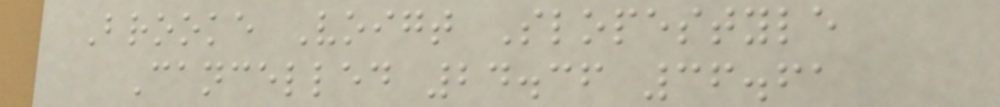Brooke Voigt Slopestyle
Cancelled 24.36 36.61
